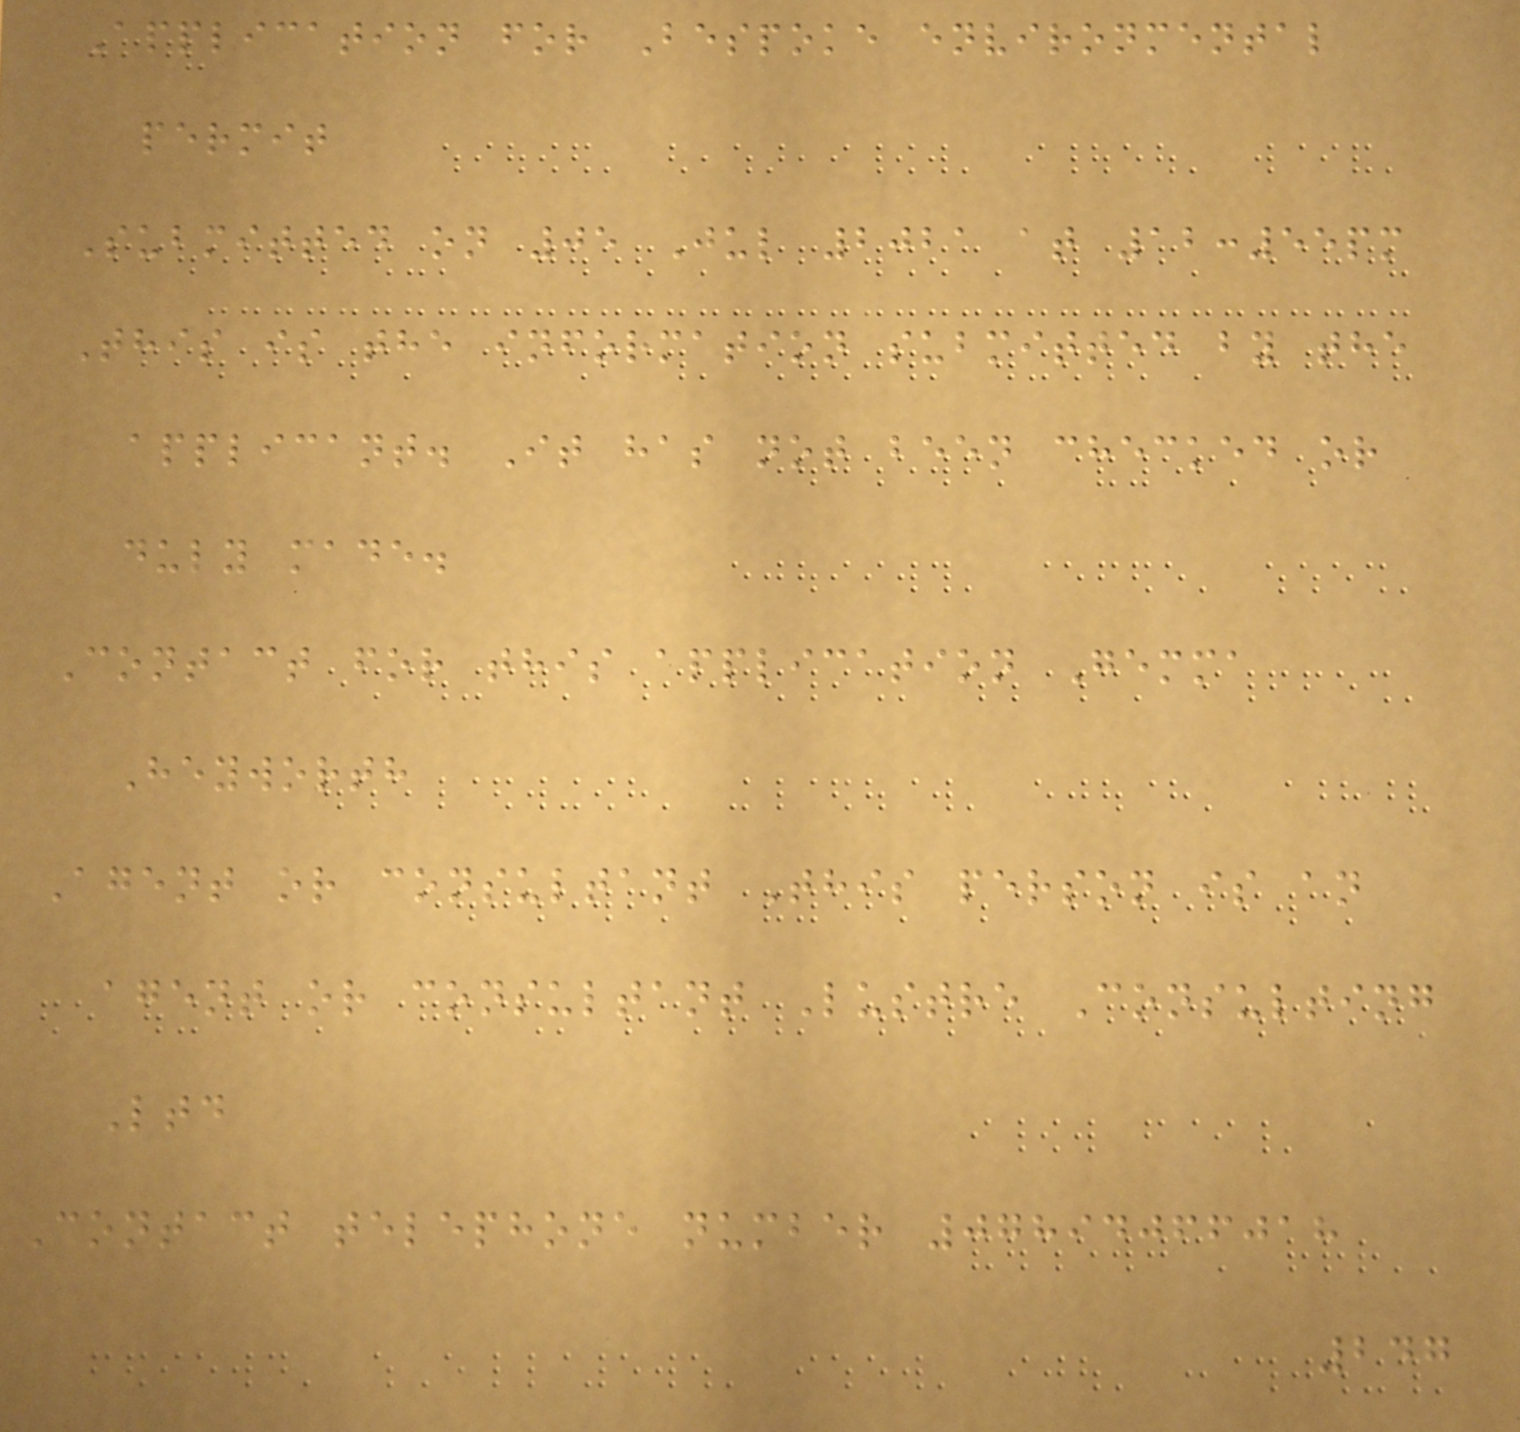Application for Bespoke environmental
permit
Submitted on 05 Jul 2021 at 12:55pm
This is the information submitted by the
applicant. It has not been checked or
duly made.
Contact for this application Gemma
Heyworth
Agent or consultant This person is an
agent or consultant Lustre Consulting
Ltd
Contact telephone number 07894066018
247
